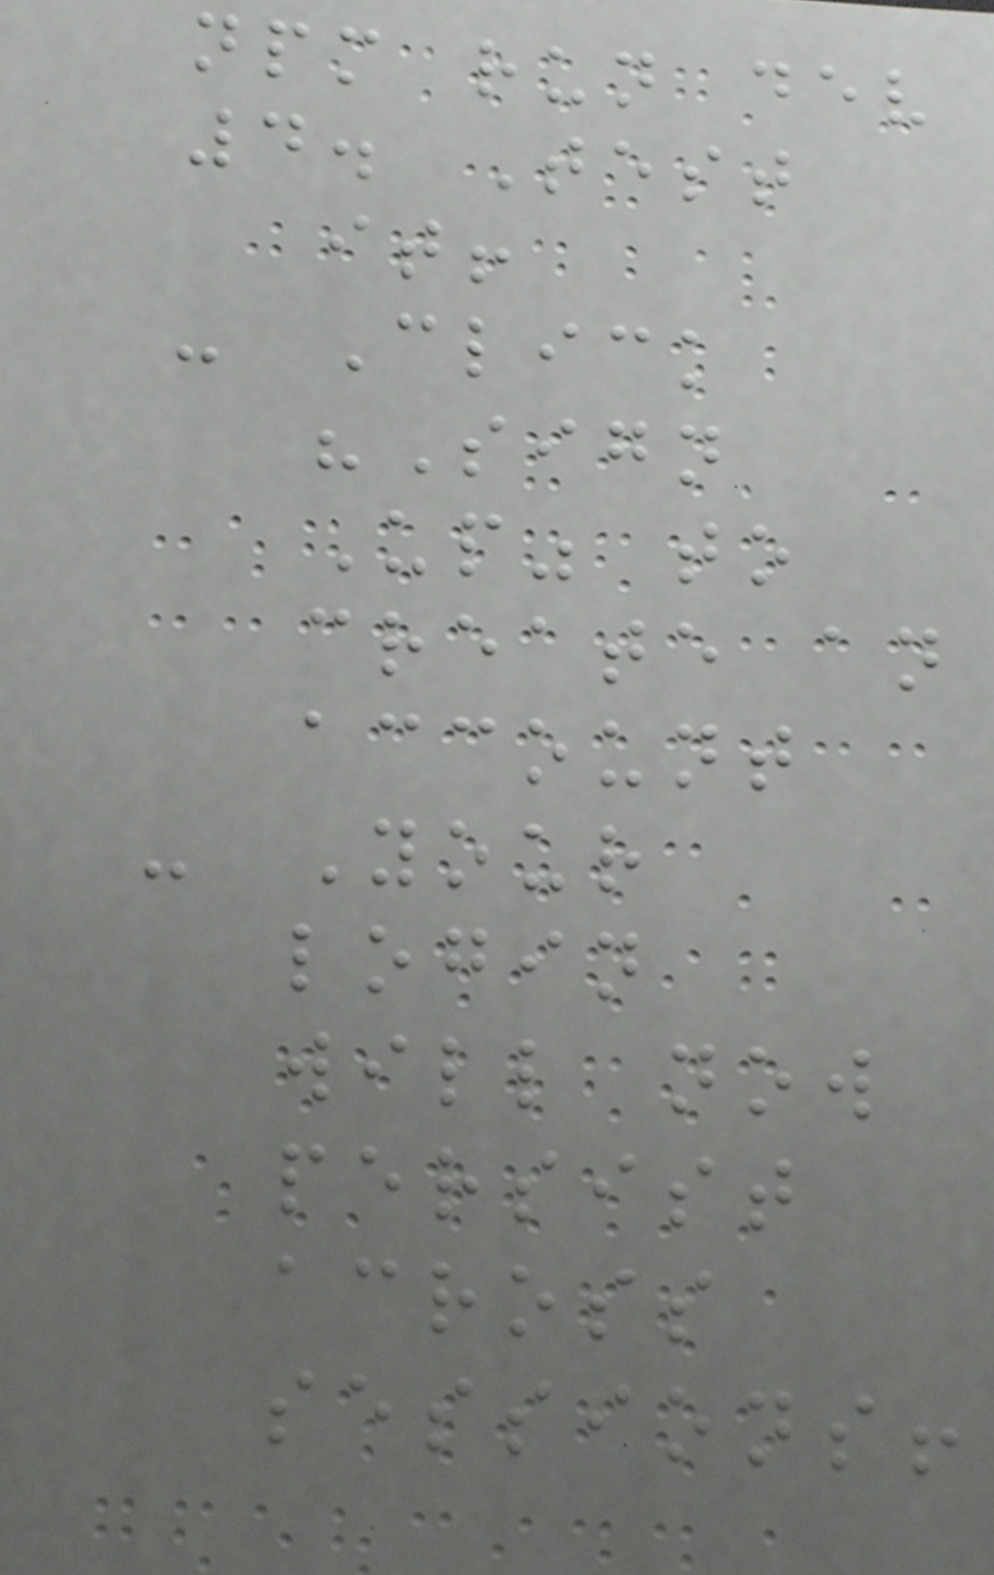npm run dev
4. Test
it!
- Click
"Sign
Up" to
create an
account
- Your
login
will now
persist
across
sessions!
